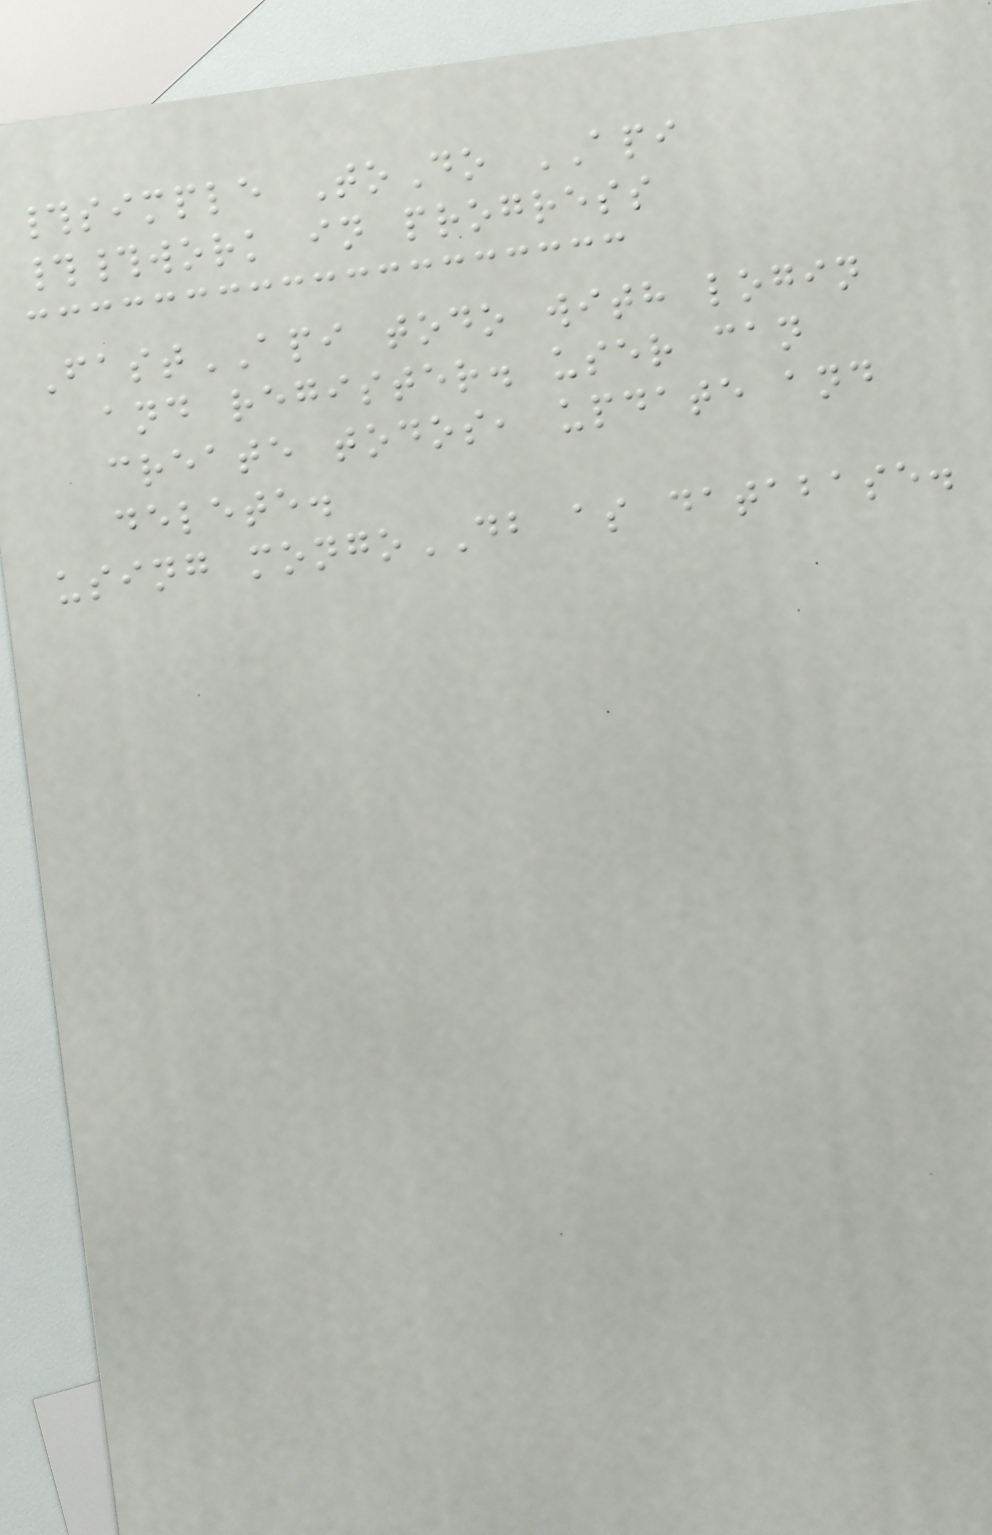#simple ToDo API
##work in progress
FastAPI todo with login
and register. user can
create todos, update and
delete.
using mongoDB as database.
